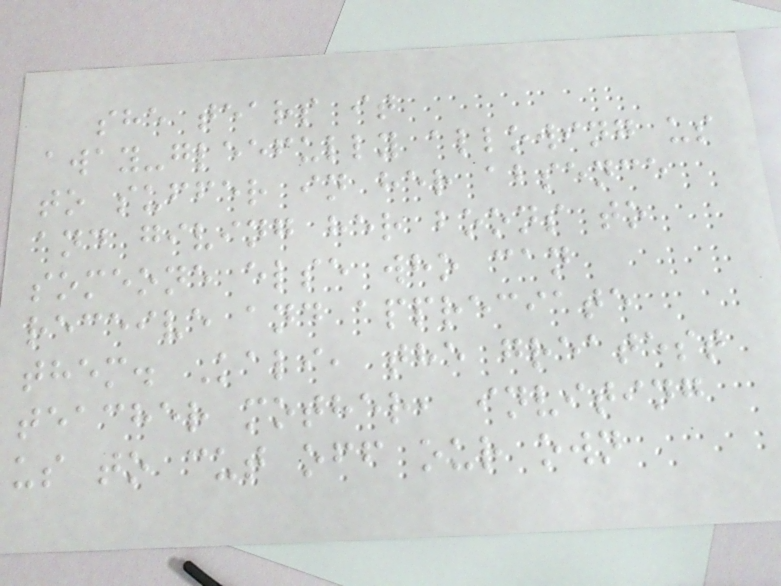she tears it
away-gleefully allowing us
to suffer in her absence
and giving her boons to
someone else who can
receive and appreciate
them. Kali, the greatest
teacher mother, inviting
us to cut off our own
